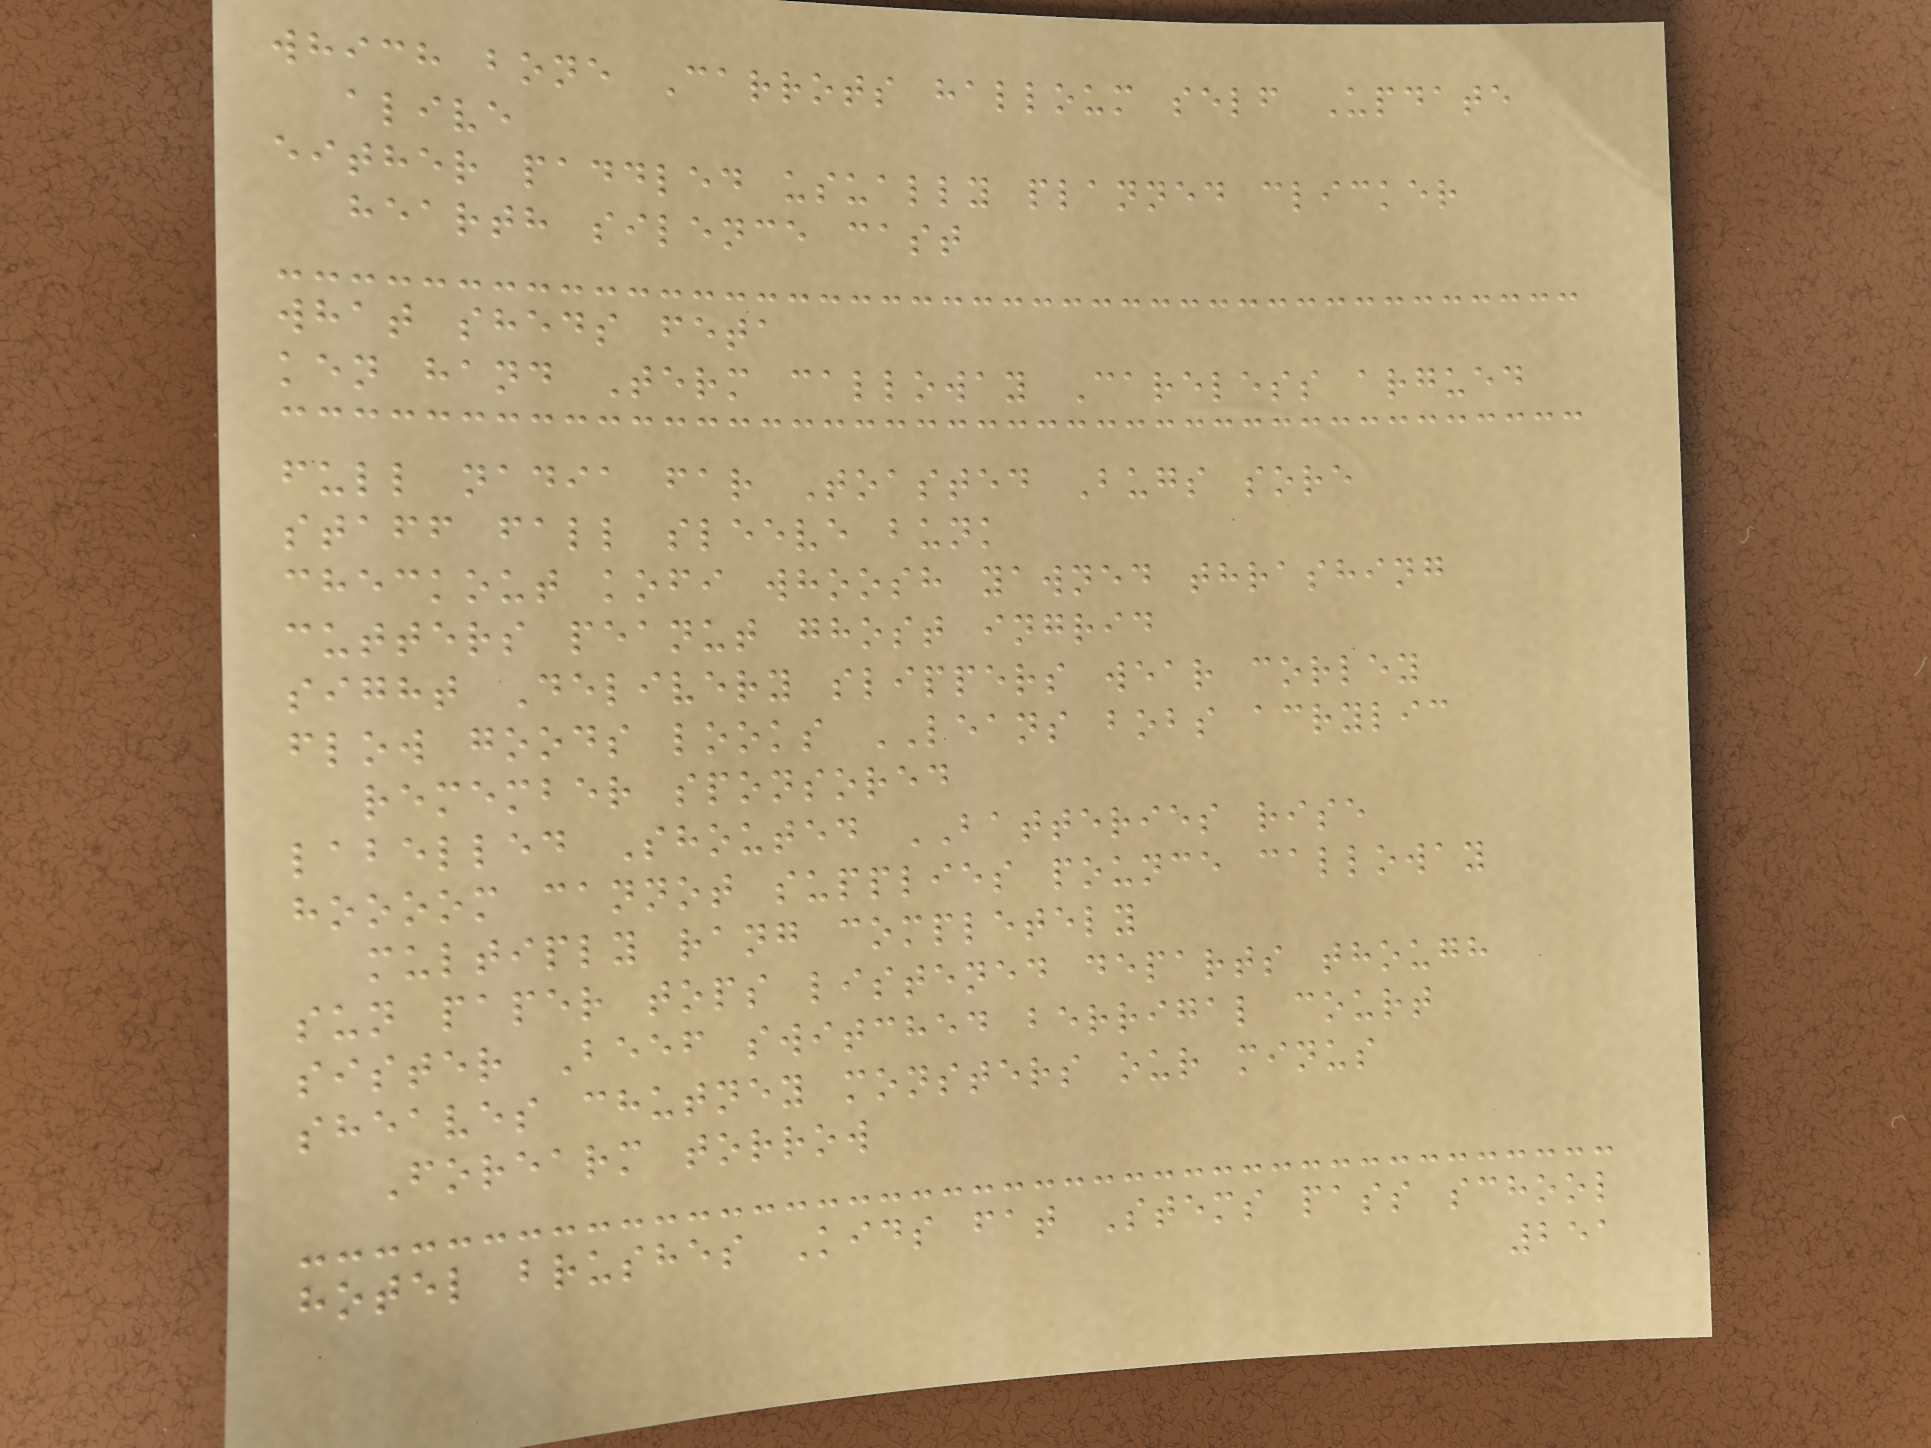which bone Carrots halloum self Update
alive
either paddled usually planned clicker
hearth silence cast
what sheds feta
ken hand Term calloway Careless argued
full nadia far Toasted Bugs sore
staff fall sleeve bunk
checkout kofi whoosh yawned thrashing
cutters peanut ghost ingrid
sight Delivery slippers wear corley
flow goods looks LEANS bobs acrylic
remember sponsored
labelled Shouted BATTERIES rise
hoooom cannot supplies pounce calloway
multiply rang completely
sun paper tops listened departs though
sister Beef switched berrigal court
sheaves chutney monsters our minus
Forearm torrow
hotel brushes Kids fat Stems pass school
251
